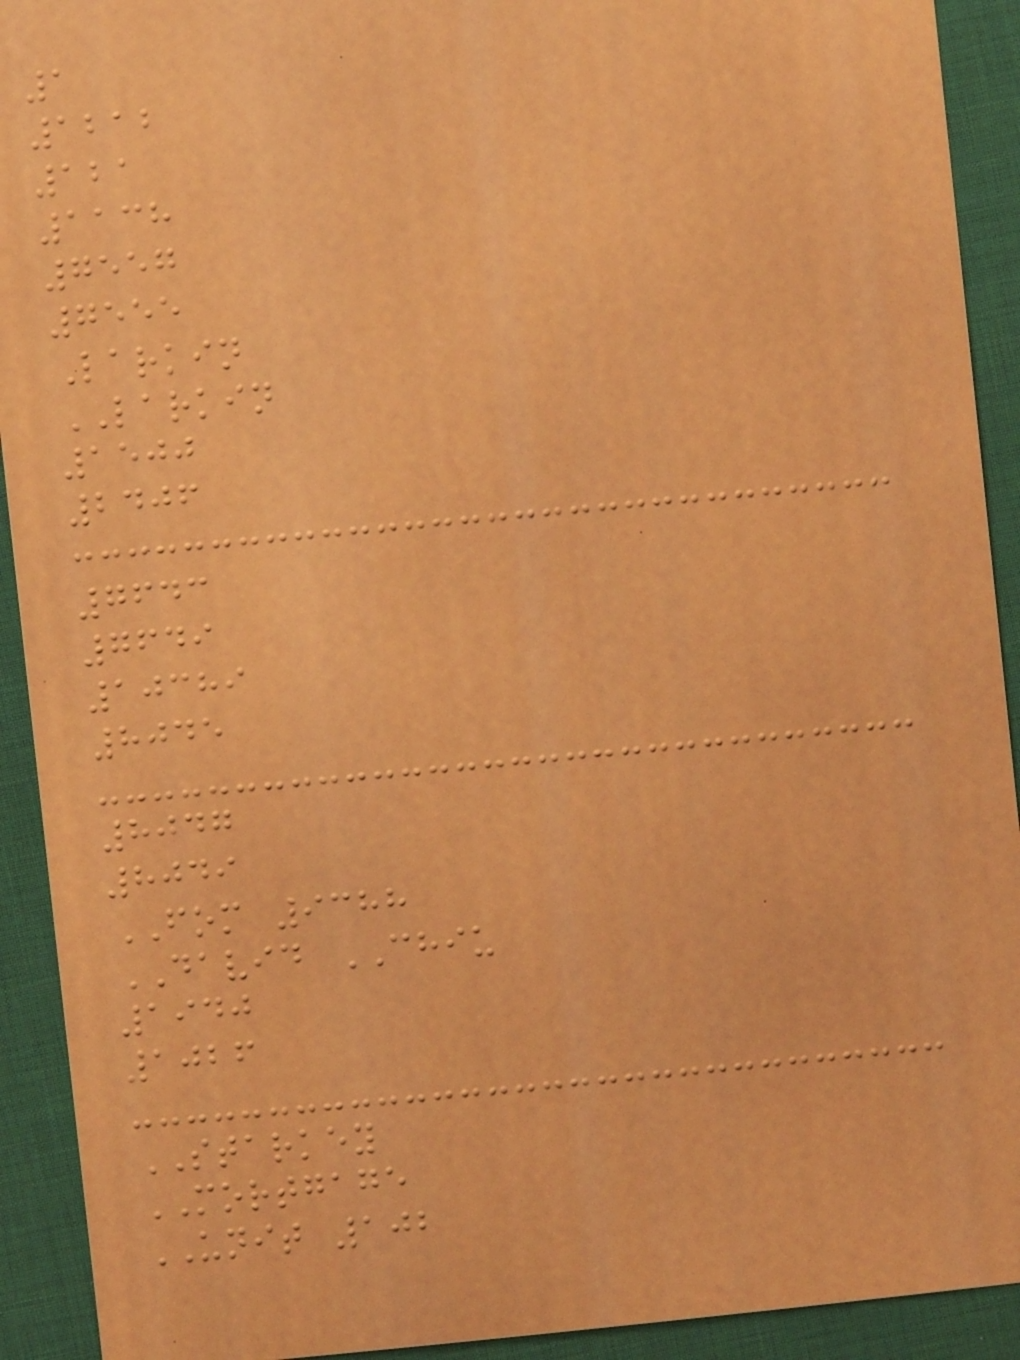1
1212
121
1138
7557
7555
Larkin
LARKIN
1500
2406
7643
7649
10389
8045
8047
8049
FOM 9388
DAVID CHIU
1940
1026
STARKEY
MORTGAGE
UNIT 102
